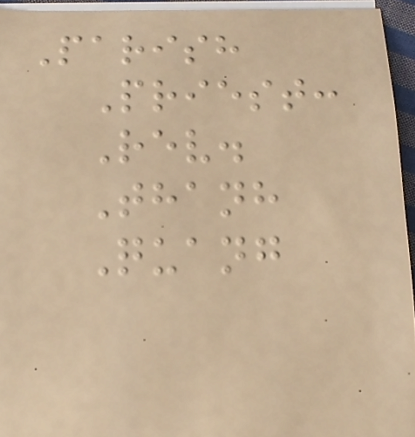Parish
Priest:
Rev.
Thanh
Quang
